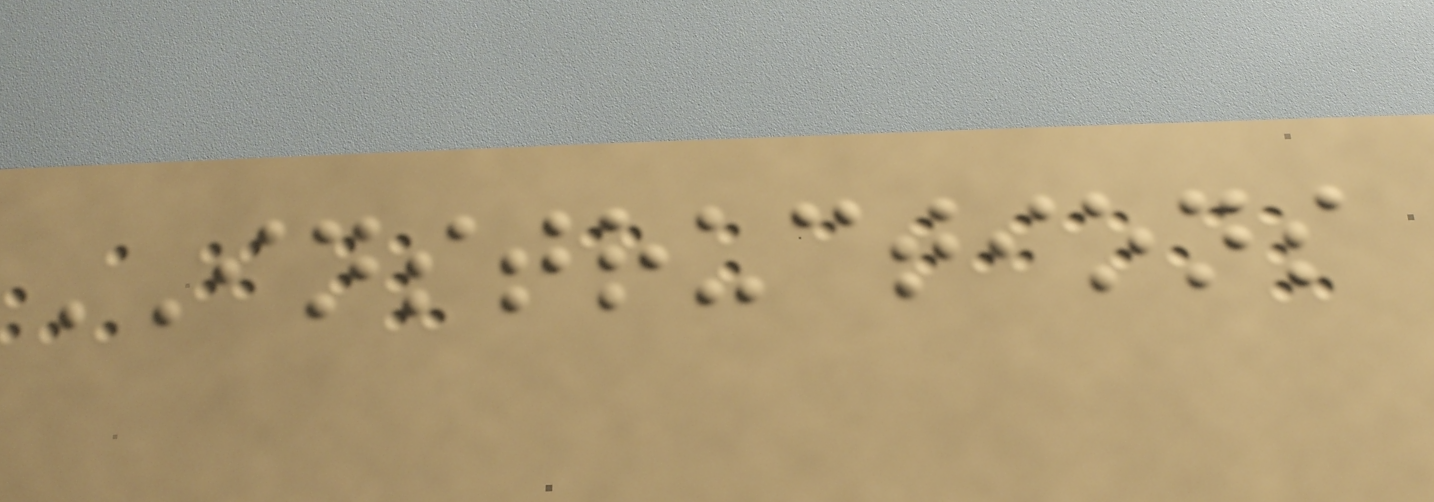INSTRUCTIONS
